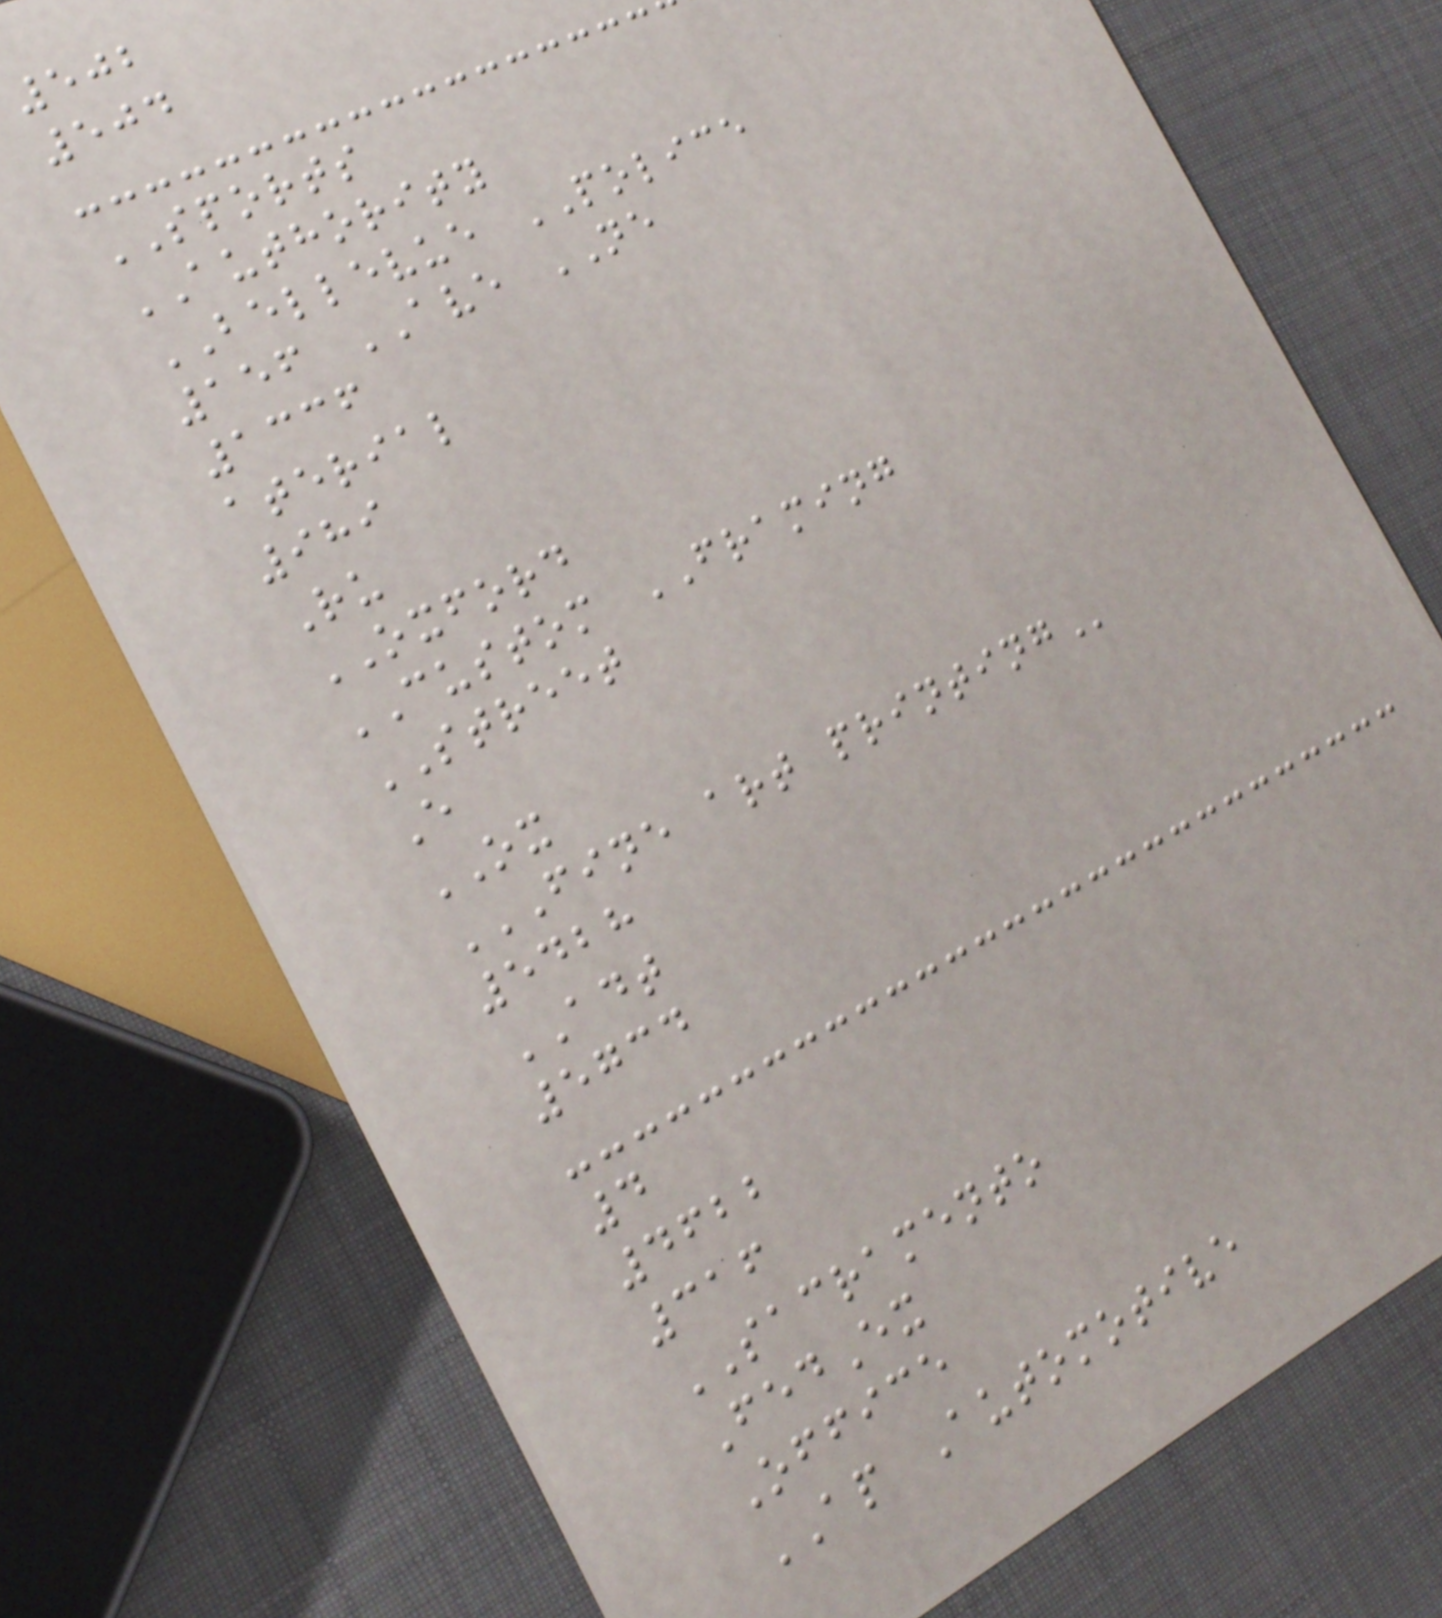502
504
SPORTS
AUTHORITY
BELLEVUE POLICE
156 AVE NE
1336
aterial
989
Ru
OXFORD
CUSTOM FRAMING
STREET
E
OX
FINE ART PRINTING
5428
ADT
5734
4
4622
316
SACRAMENTO
FedEx
Office
AP Automotive
